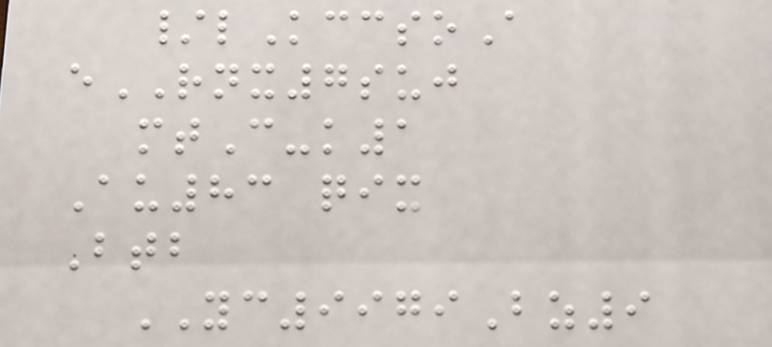/lKccsoA
eRNX7suj
mtC-k1
Au83 qix
Btb
YC9979Bz9
